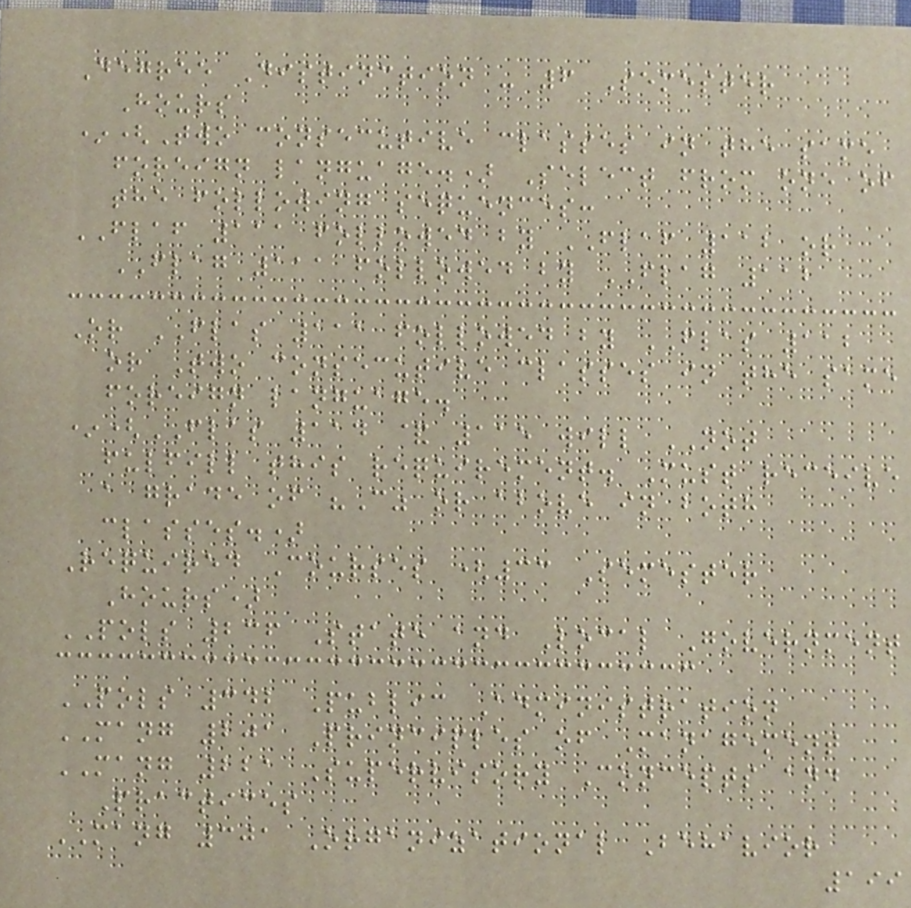Degree Distinction - 6 Semester
Hours
*(Two consecutive classes in the same
foreign language.) Select from one of
the following sequences:
FLAF 111 followed by FLAF 112 or
FLAG 111 followed by FLAG 112
Or FLAS 111 followed by FLAS 112
or Two consecutive classes in the same
foreign language.
*(FLAS 114 & 115 will NOT
fulfill this requirement. Must receive
a grade of "C" or above in both
classes.)
Required Courses (33 Semester
Hours)
POLS 236 State and Local Government
POLS 342 Public Administration
MANG 201 Principles of Management
MANG 221 Supervisory Concepts and
Practices
MANG 301 Organizational Behavior
199
